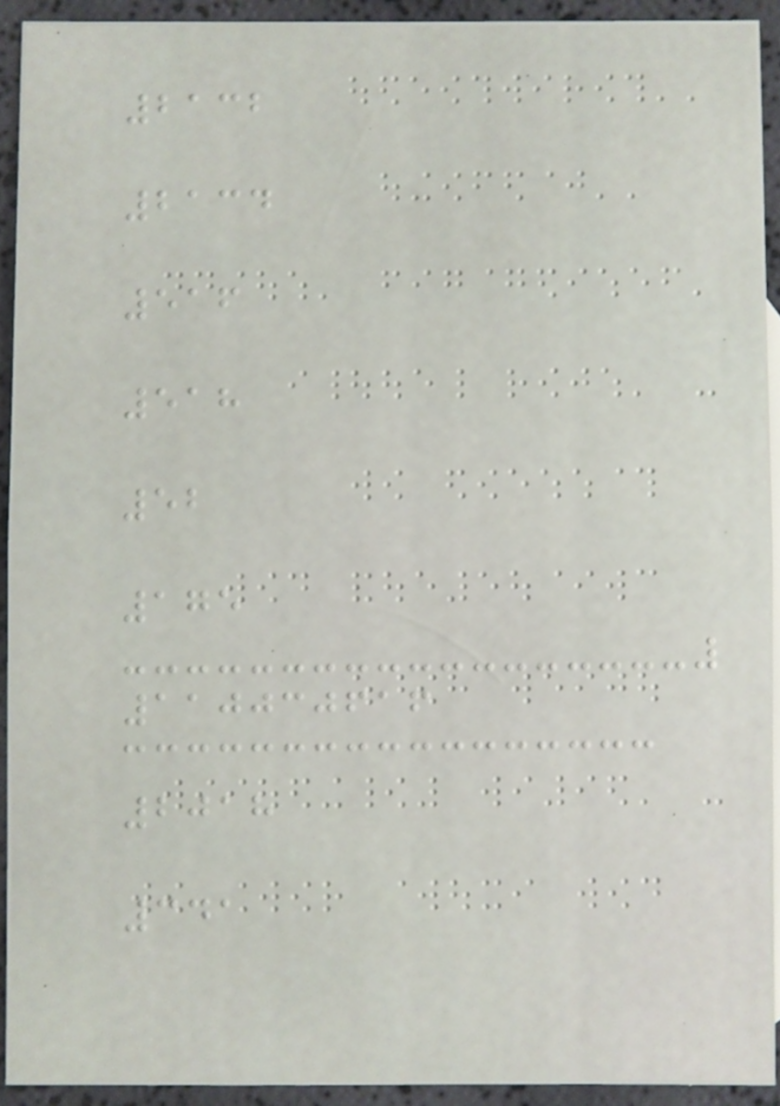2132
2134
516
518
52
175
110030616
2018
341
